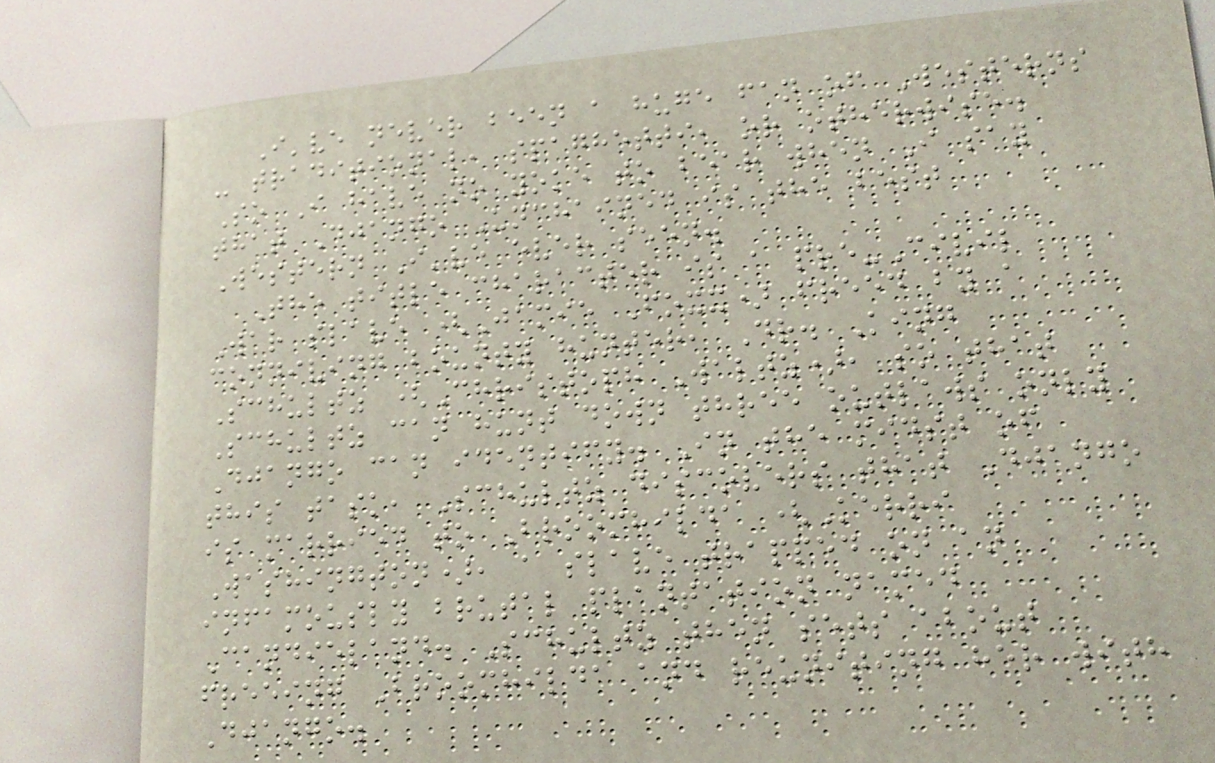I've never been a huge fan of Westerns
- traditional, spaghetti, or otherwise.
So I have no yoke to bear when I say
that Django Unchained is the best
Western I've ever seen.
The title character is a pre-Civil
War slave (Jamie Foxx) freed by a
conniving bounty hunter, Dr. King
Schultz (Christoph Waltz), so that
Schultz can hunt down three outlaws only
Django can identify. In the midst of
this task, Schultz discovers that Django
is married to Broomhilda (Kerri
Washington), a slave trapped on an
infamously brutal plantation named
Candieland. Schultz then sets about
freeing Broomhilda and reuniting her with
Django.
